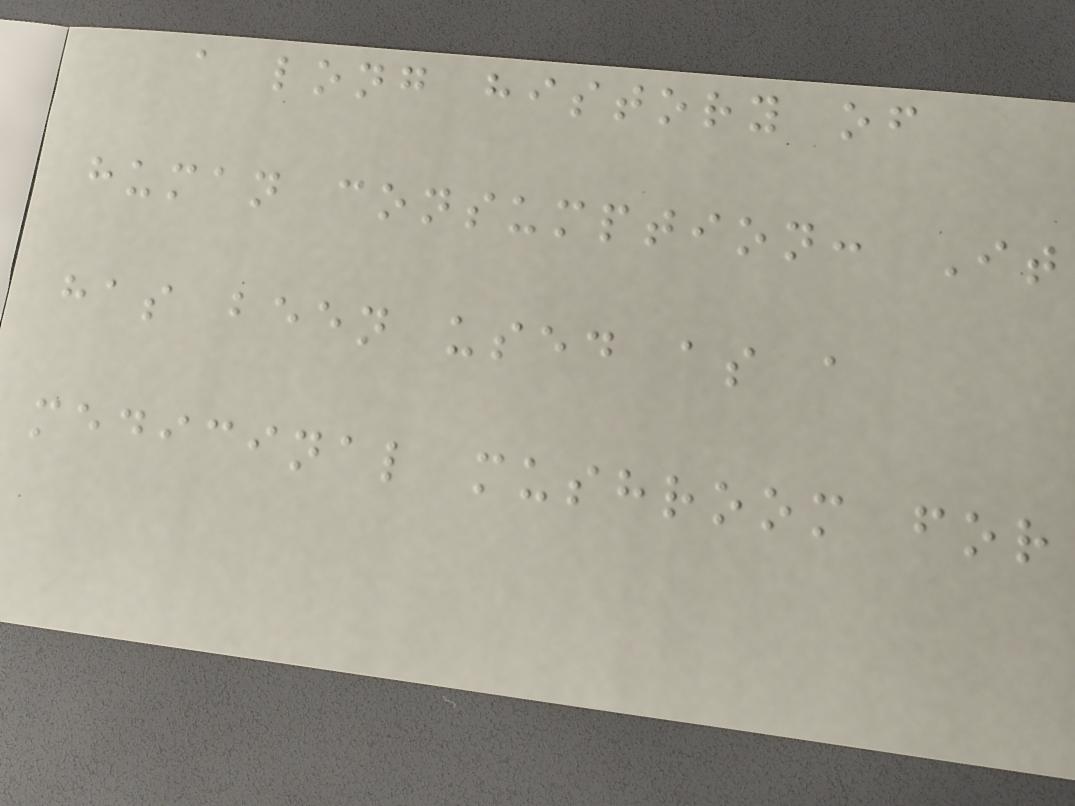a long history of
human consumption: It
has been used as a
medicinal mushroom for
